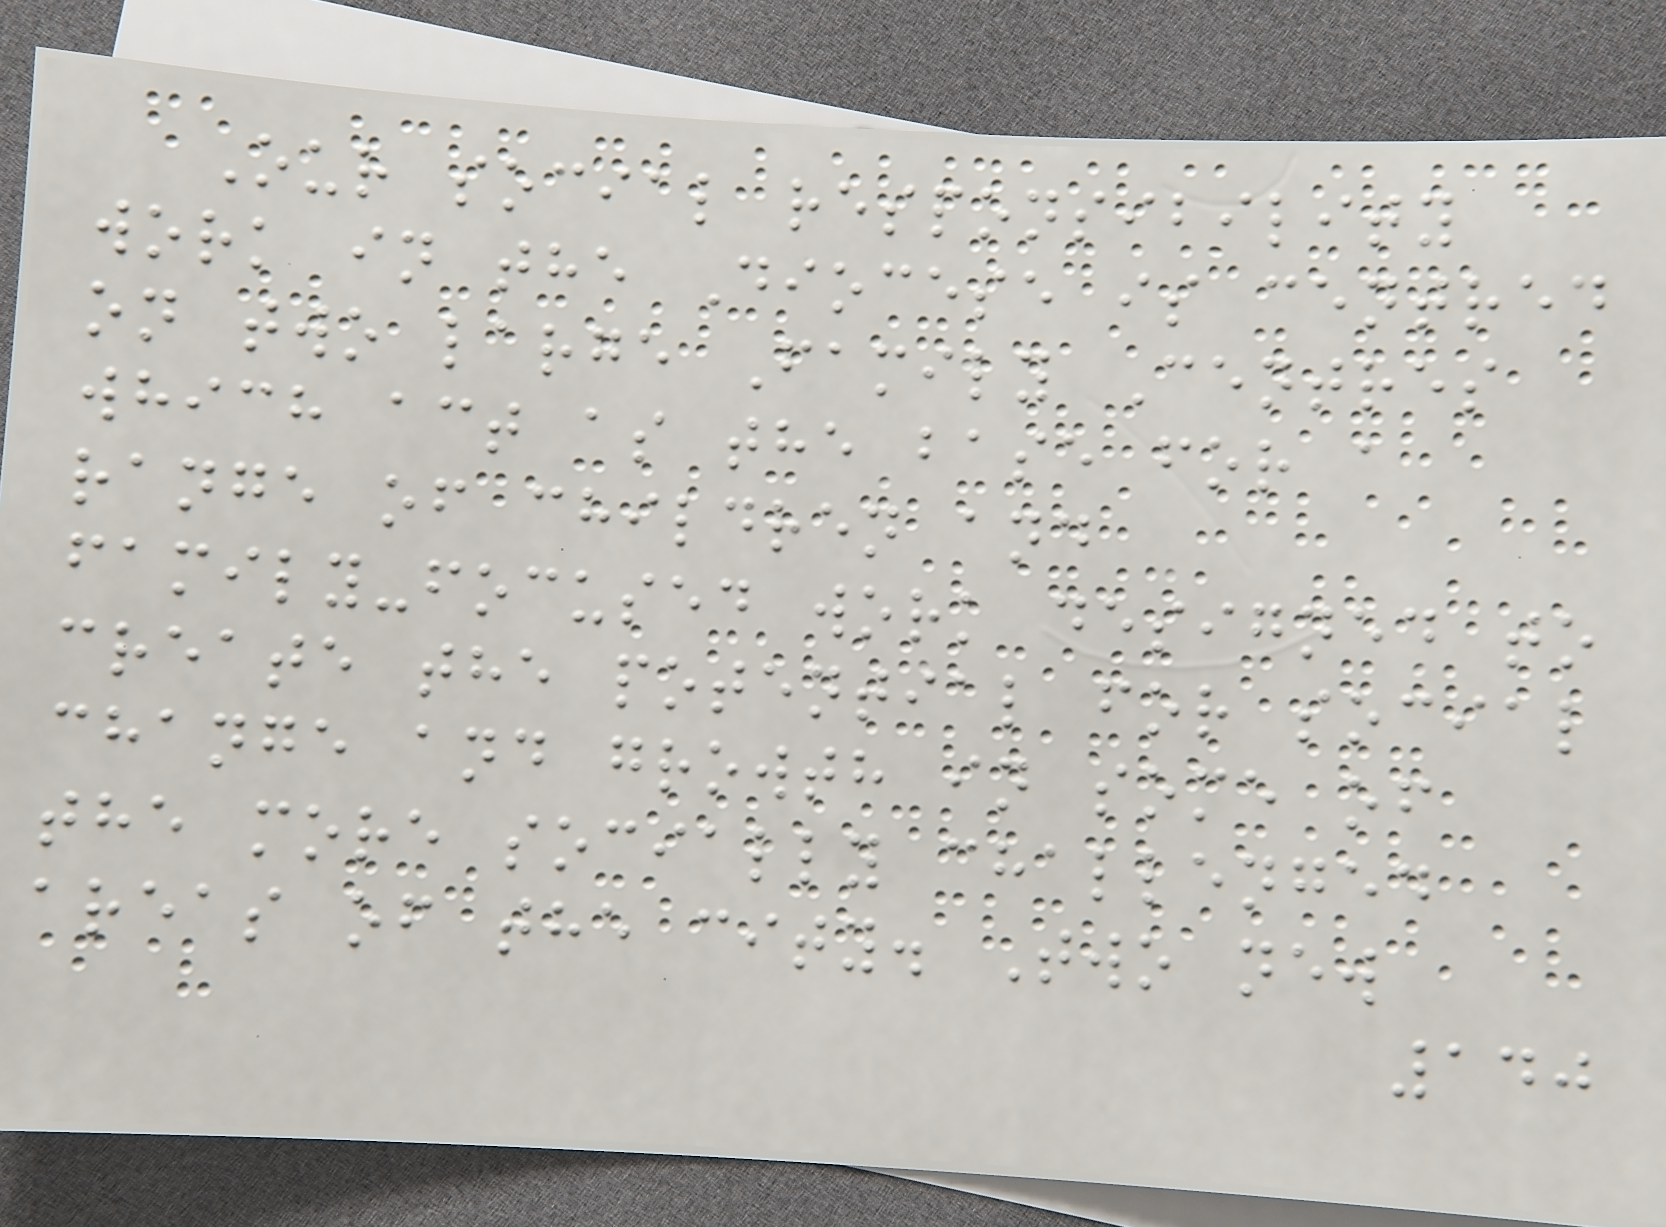Our social responsibility
work in the Diocese is centred
on two large Family Centres
which act as the base for a
range of children and
family-focused work designed to
create the potential for social
change and growth in some of
the more socially challenged
areas of the city. Two new
140
